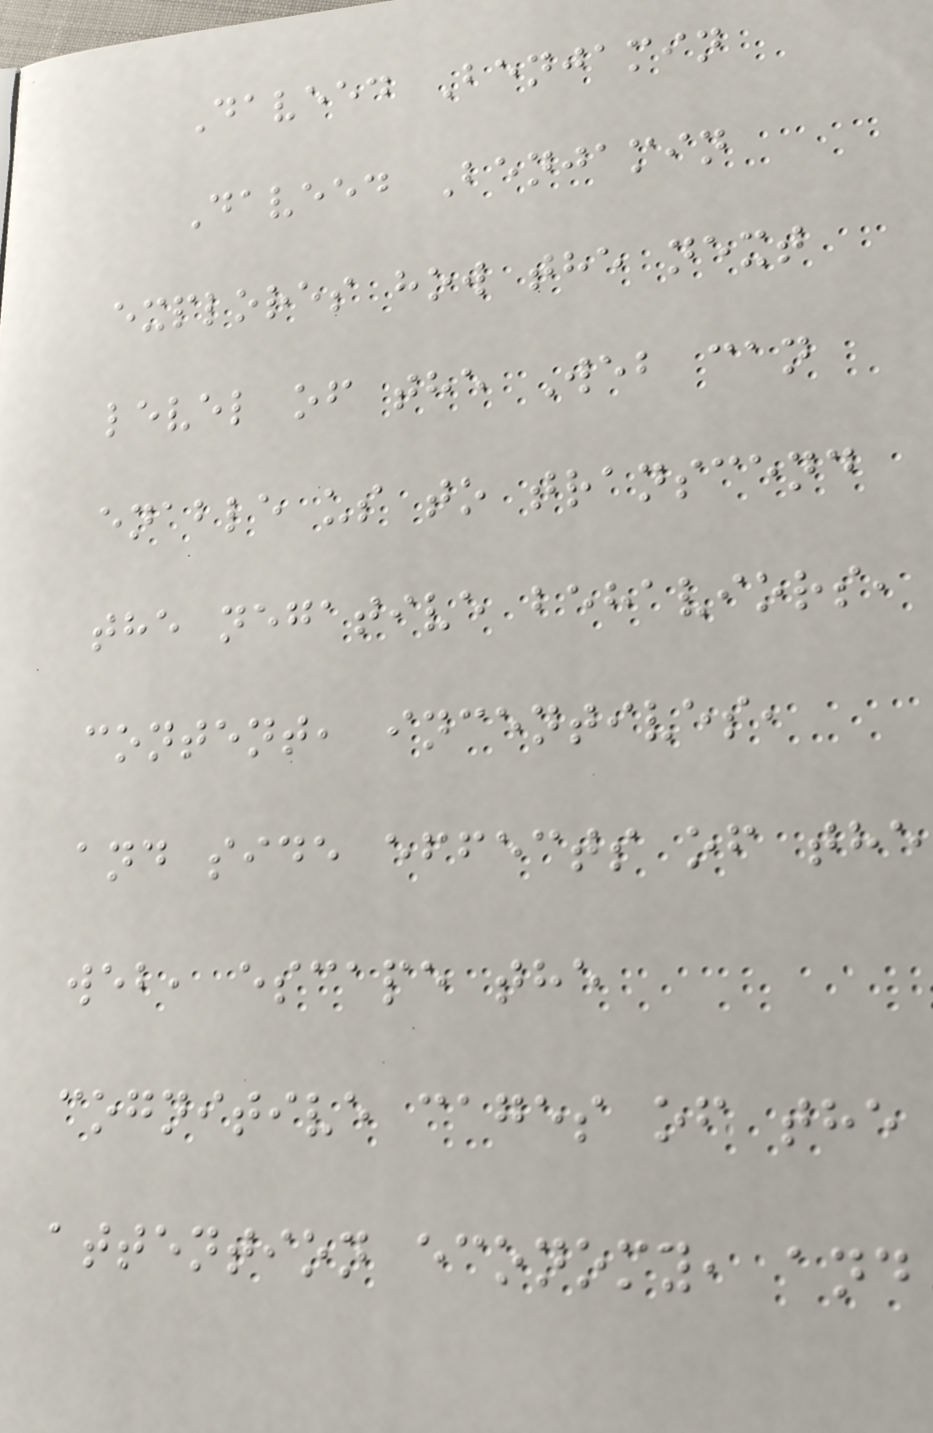Daveed Benjamin
Daveed Benjamin
explores how the next
level of the Web can
enable us to transcend
the negative behaviors,
content, incentives,
and side effects of the
web, escape the
cognitive cages of the
attention economy, and
